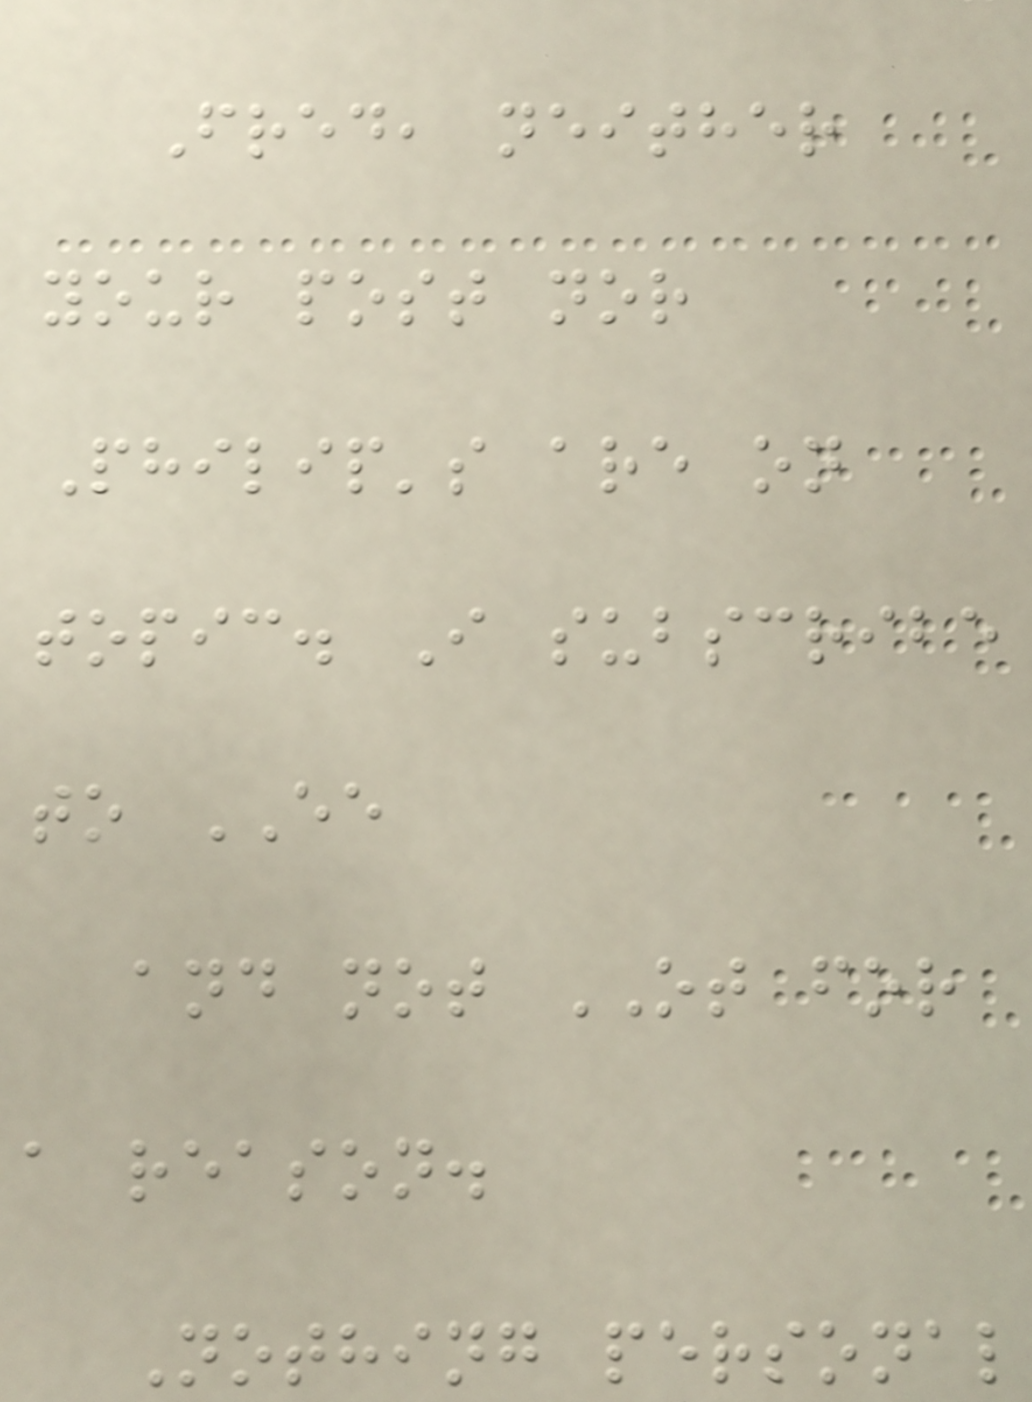Fred, neither
your post nor
Philip's are on
topic. I subscribe
to EE
and not OT for
a reason.
Nothing personal
